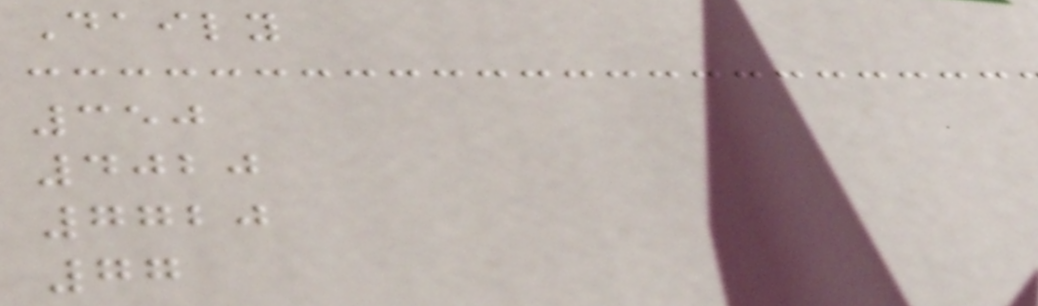Daily
350
4020
7720
77
